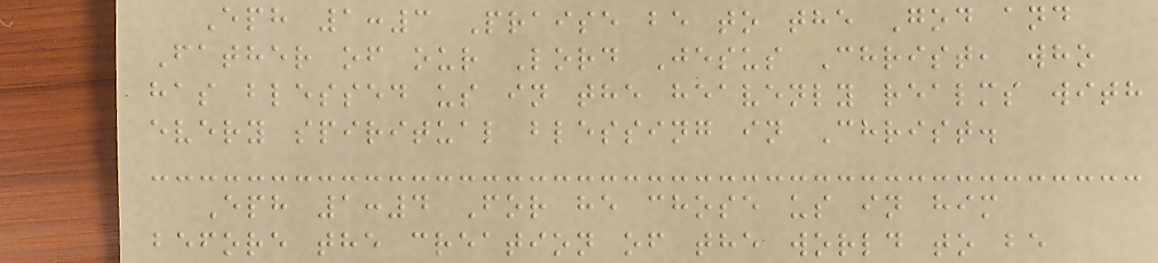Eph 1:3 Praise be to the God and
Father of our Lord Jesus Christ, who
has blessed us in the heavenly realms with
every spiritual blessing in Christ.
Eph 1:4 For he chose us in him
before the creation of the world to be
